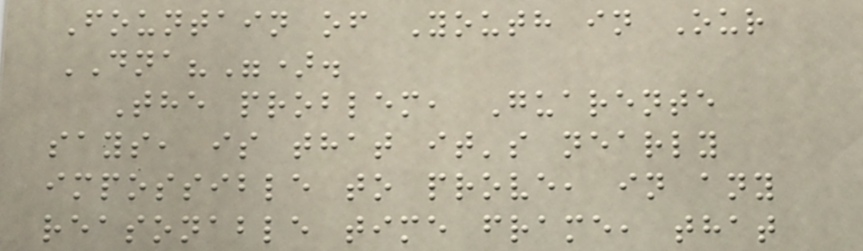Fountain of Youth in Our
DNA?").
The problem, Guarente
says, is that it's nearly
impossible to prove, in any
reasonable time frame, that
